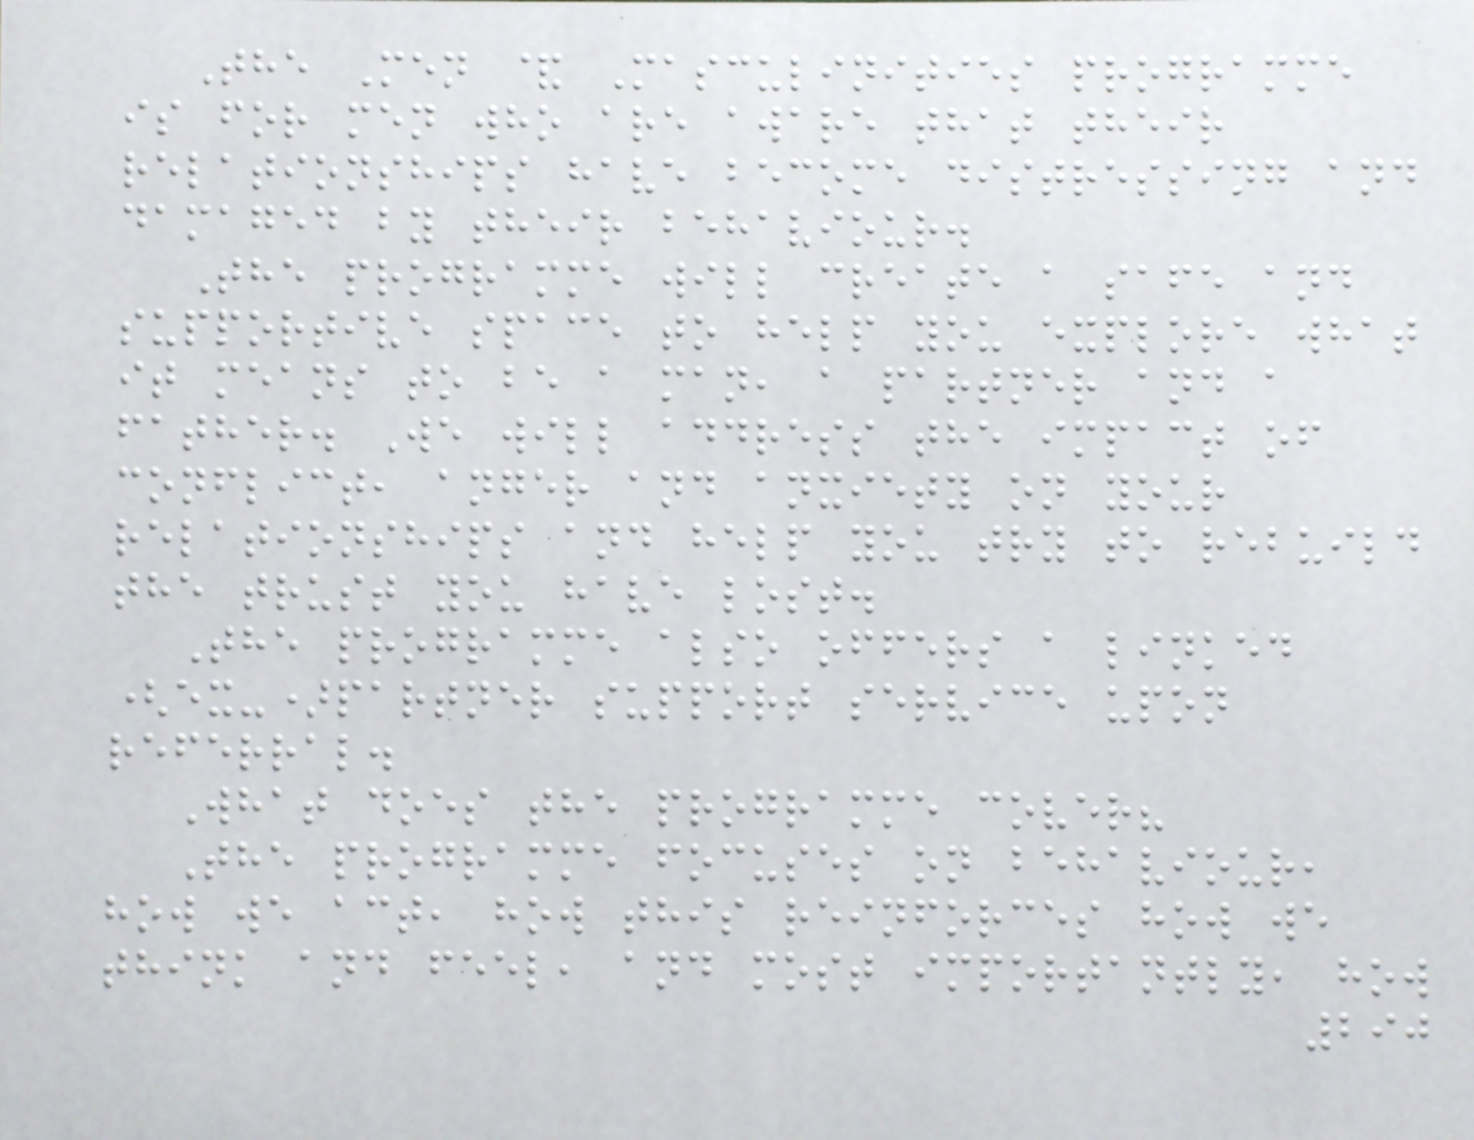The Men & Masculinities programme
is for men who are aware that their
relationships have become distressing and
damaged by their behaviour.
The programme will create a safe and
supportive space to help you explore what
it means to be a man, a partner and a
father. We will address the impact of
conflict, anger and anxiety on your
relationships and help you try to rebuild
the trust you have lost.
The programme also offers a linked
(ex-)partner support service upon
referral.
What does the programme cover?
The programme focuses on behaviour,
how we act, how this reinforces how we
think and feel, and most importantly, how
290
